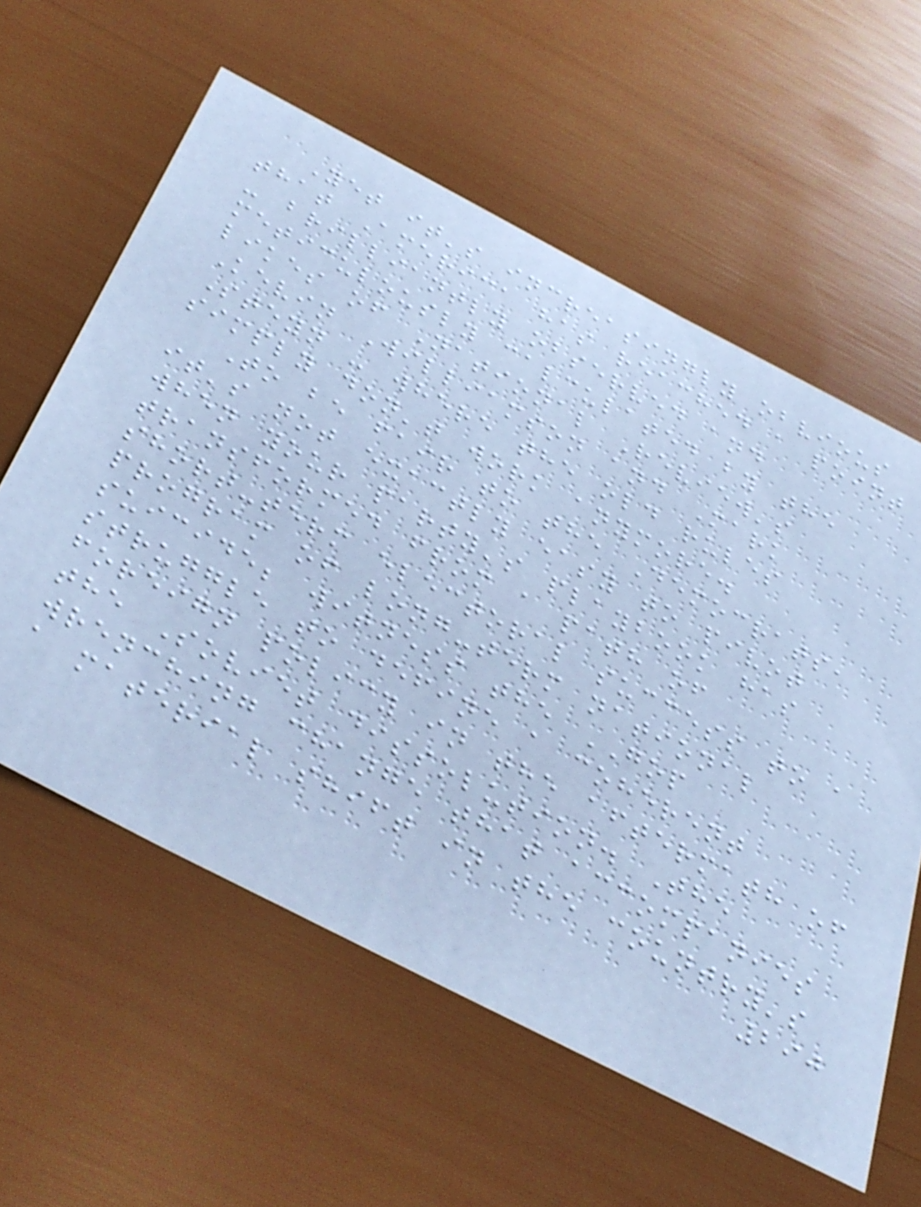Yet it's increasingly obvious
that America has reached a point
- brilliantly observed and
meticulously calculated by the
likes of National Review's
Kevin Williamson and Mark
Steyn - where the old rules
simply don't work anymore.
To be fair to the Democrats,
it's not exactly easy to pivot
when your party's playbook has
transformed from a path of
short-term electoral success to a
program of long-term national
suicide; witness the GOP
struggle to define a coherent
foreign policy in the aftermath of
the Soviet dissolution. The
wrenching change that accompanies
a material shift in the country's
290
